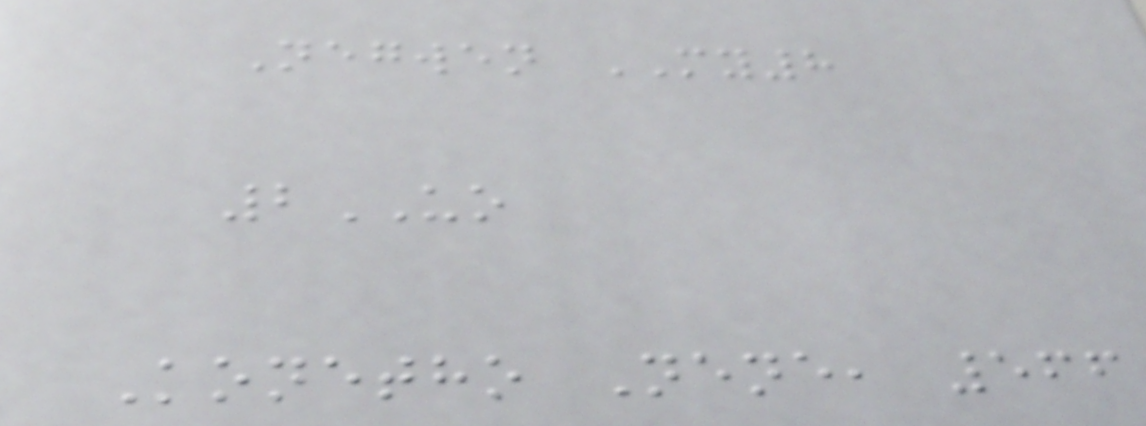Negwen MY8
2UO
Konetho Nene, 566
